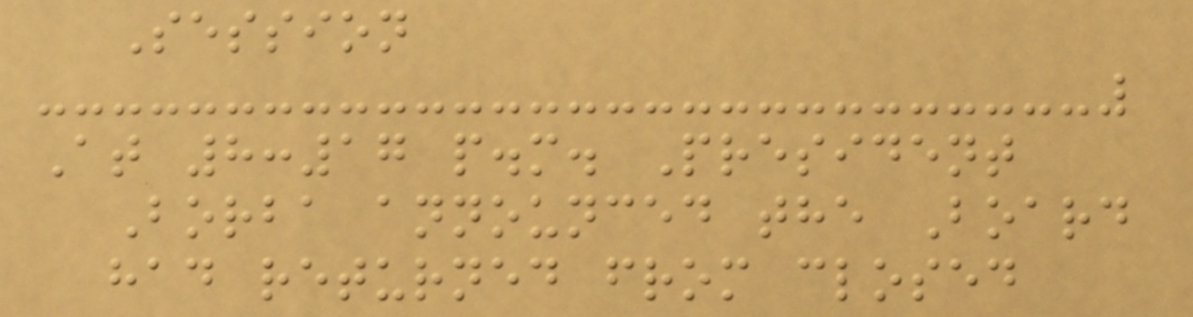Session
At 8:17 p.m. President
Borba announced the Board
had returned from closed
